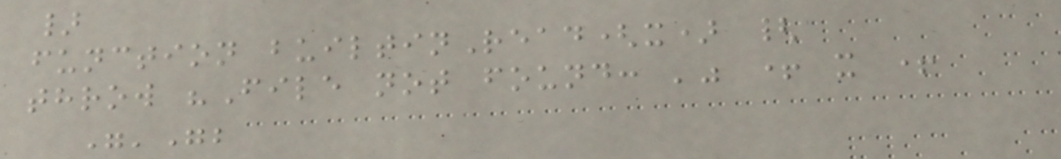}
function builtinRead(x) {
throw "File not found: '" + x +
"'";
